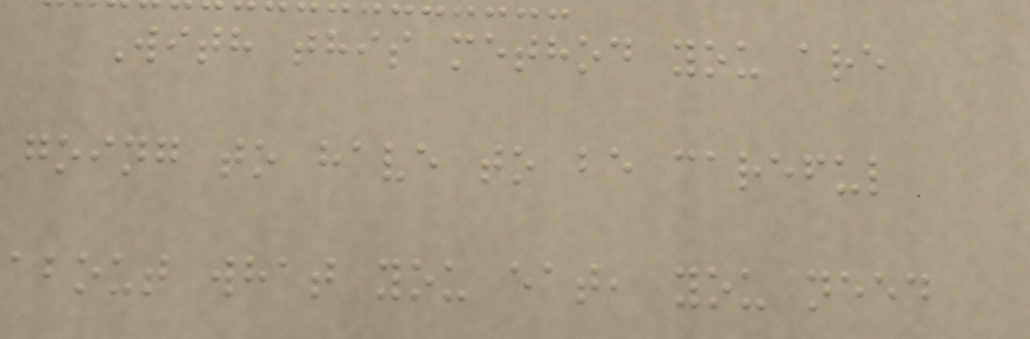With this method you are
going to have to be careful
about what you eat, you need
